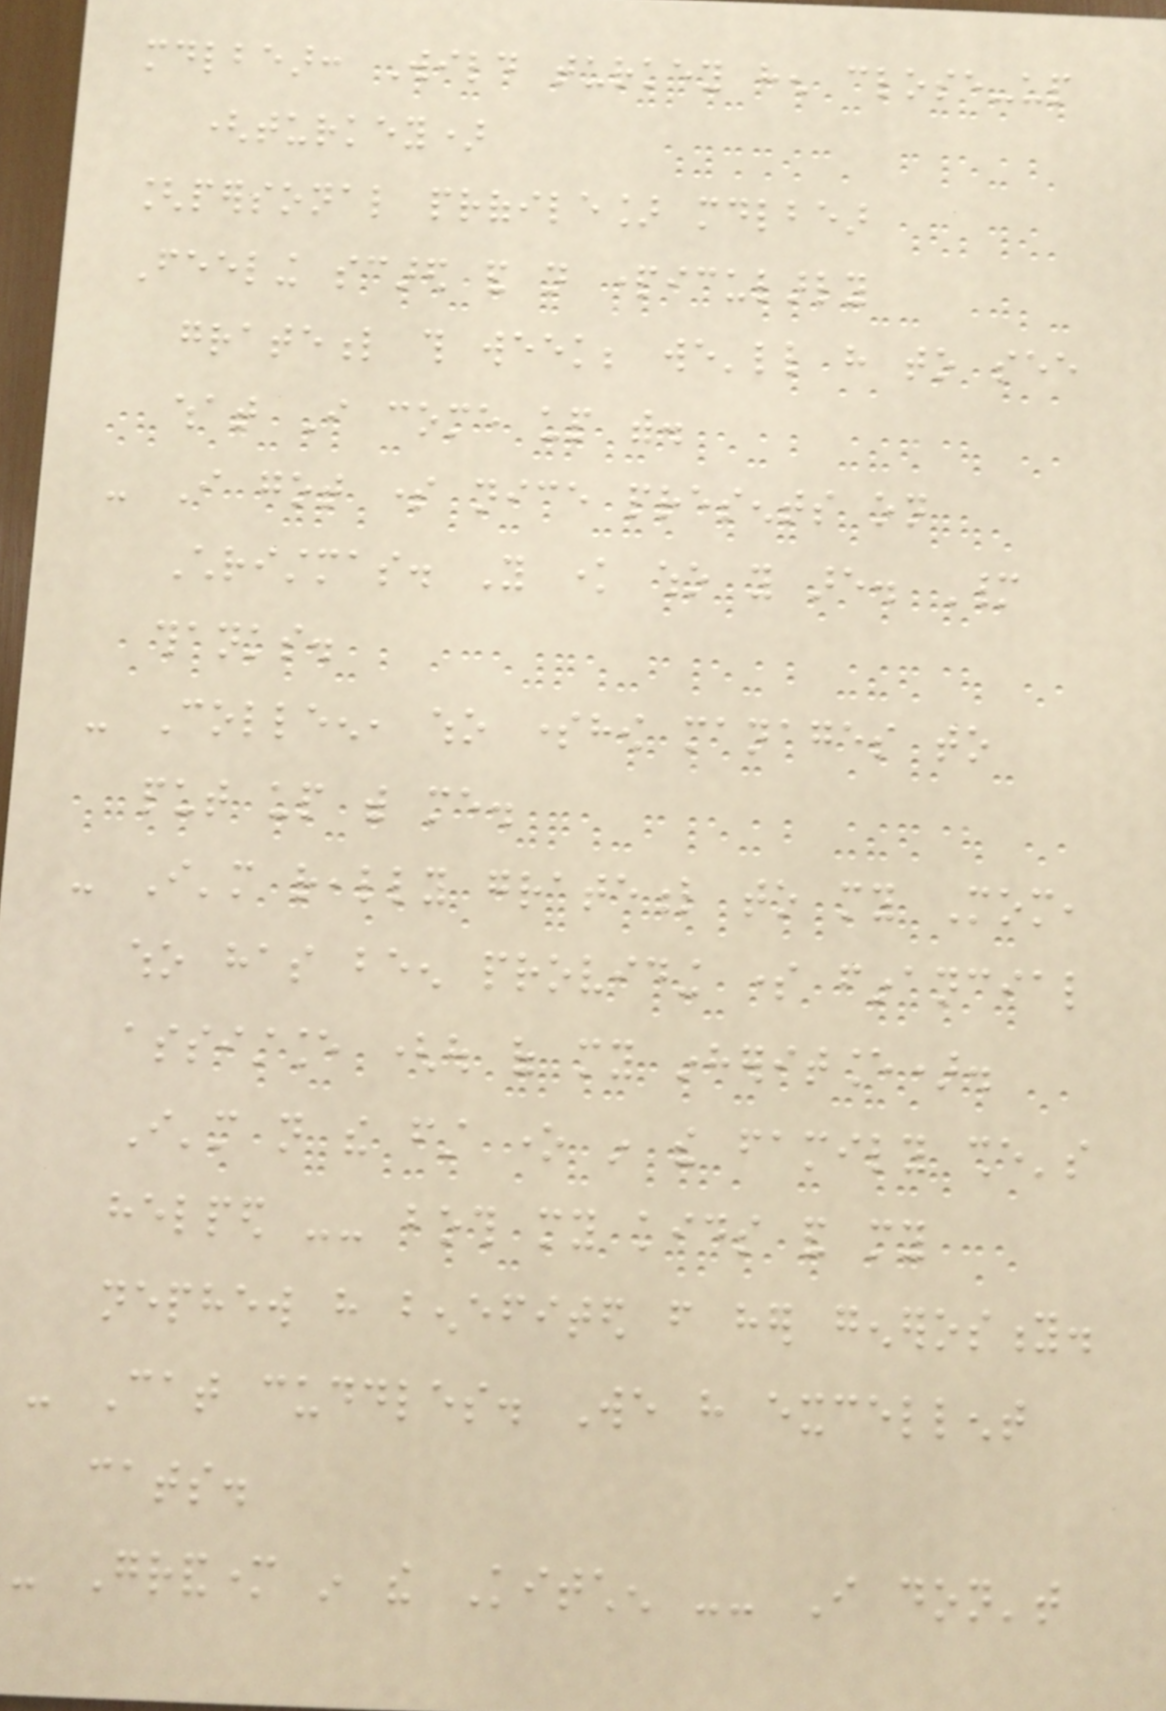mdlbear: Wild turkey hen close-up
(turkey)
[personal profile] mdlbear
Feeling scared and not particularly
grateful this week; we'll have to see
what I come up with.
- I got some nice presents on
Christmas. You know who you are. Many
thanks.
- Colleen, who somehow manages to
put up with me.
- I'm really grateful to my Mom,
who has been providing some financial
assistance (out of my inheritance).
I'm not the first one in the family she's
helped -- both my kids and my
nephew have benefited from her generosity.
- Cat cuddles. We have excellent
cats.
- Grandmother in the Kitchen -- I don't
